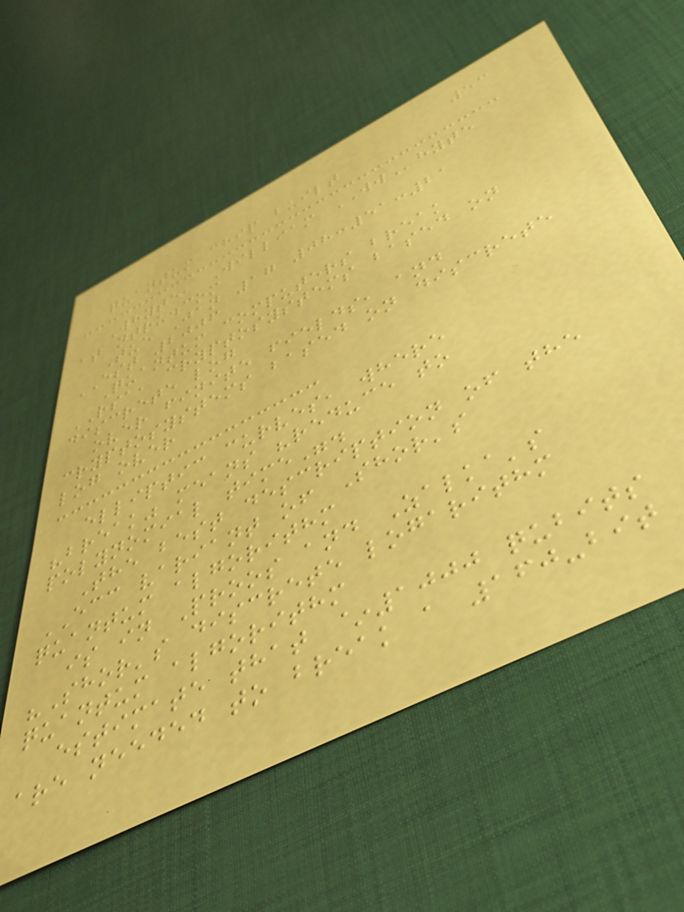53
quantum chip built
Whyte, William WWhyte
at ntru.com
Tue Jan 17 08:51:21
EST 2006
Quantum computers break
RSA, cryptosystems based on
discrete log
over finite fields, and
cryptosystems based on discrete
log over
elliptic curves, where
"break" means "reduce to
polynomial time".
The best description of the
ECC variant of Shor's
quantum algorithm
is in Proos and Zalka's
"Shor's discrete logarithm
quantum algorithm
estimate that ~1000 qubits
are needed to break a 160-bit
